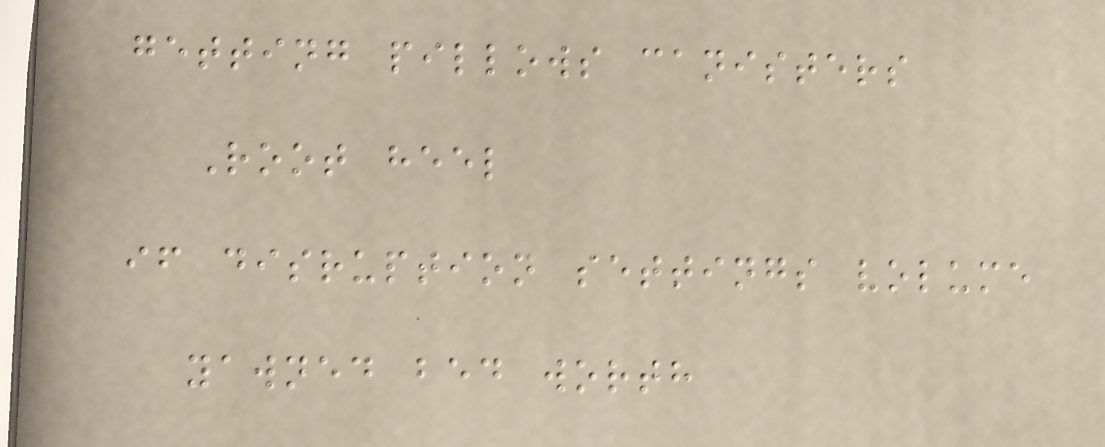getting pillows canisters
Root heel
if disruption settings volume
yawned bed worth
